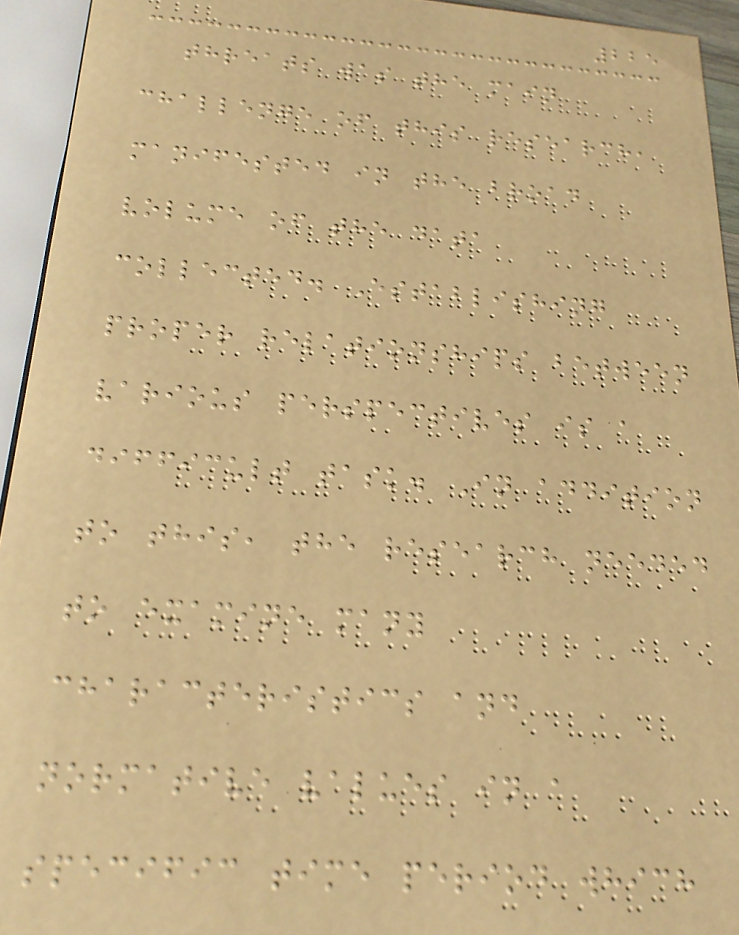225
threats was the main
challenge of this research,
manifested in the broad
volume of the data
collected. Establishing
proper relationships between
various perspectives is a
difficult task. In addition
to this, the research needed
to examine many
characteristics and
normative values in a
specific time period which
